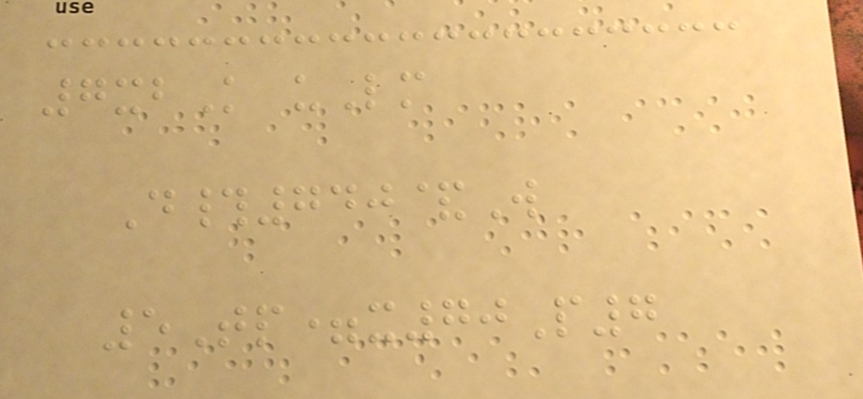7xbK uLm
D#740&W
5Tp=x70P7
